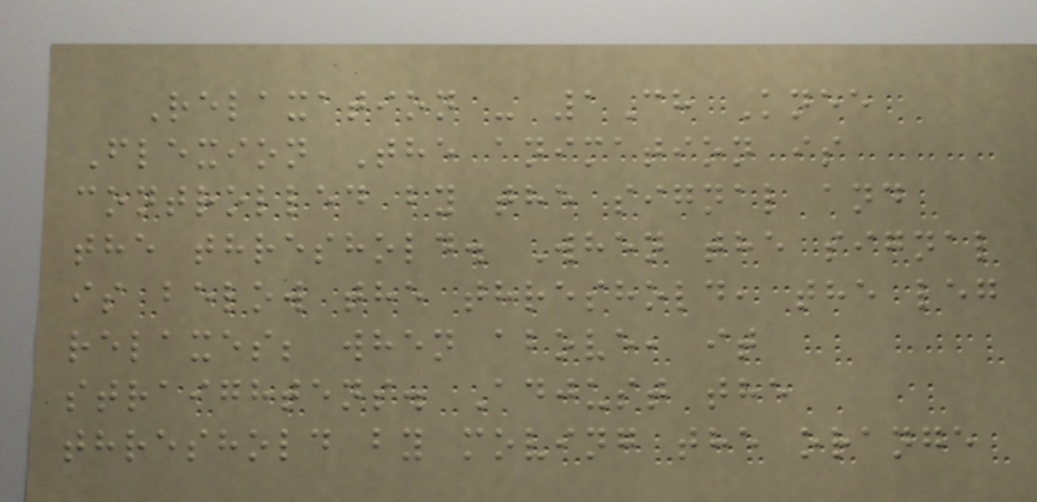Relaxation - 1Ch Knee
Flexion The animation is
controlled by the signal and
the threshold. When the signal
is below the threshold, the leg
relaxes; when above, it
straightens. Adjust the
threshold by moving the orange
